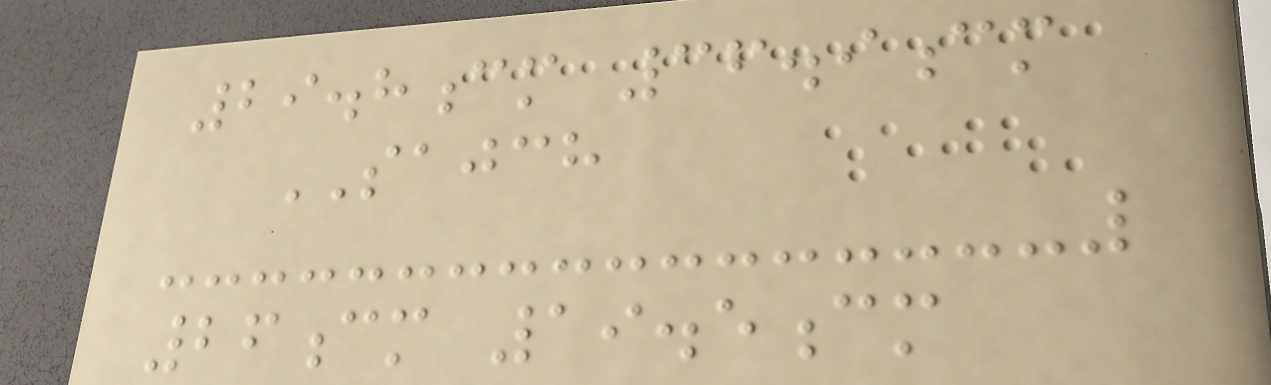29.8cm 36.9cm
SAJCH
26cm 19.5cm
